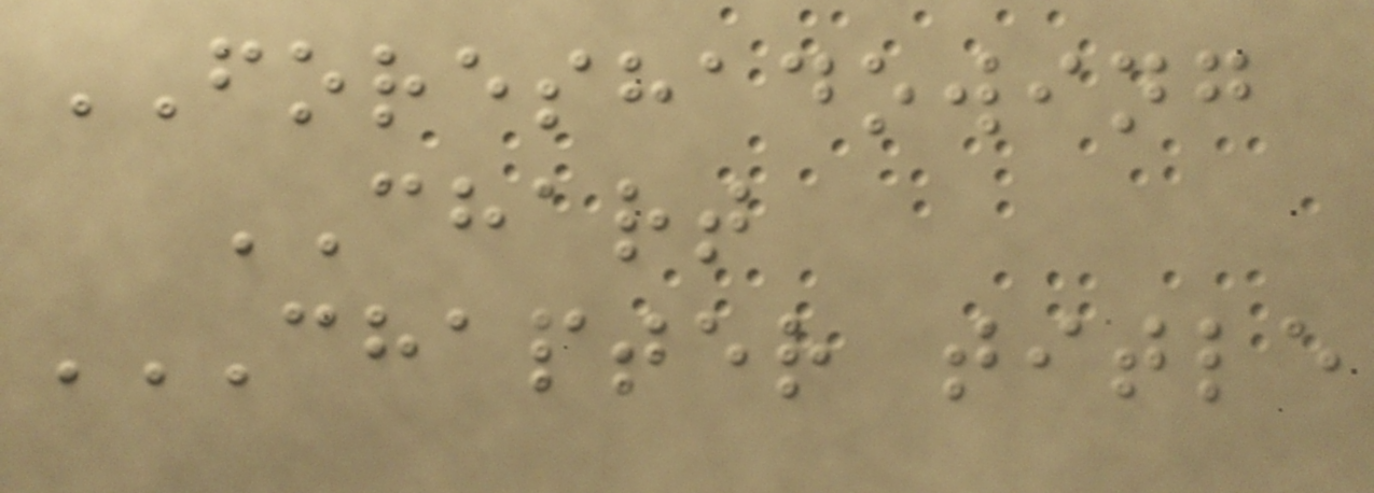FORESHADOWING
CHART
CHAPTER TITLE
